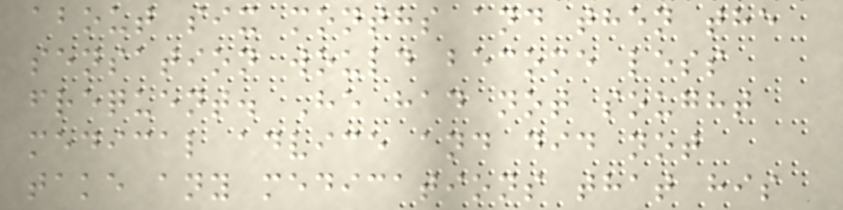about six months and then the
sensation would become less
frequent. He had not sought
medical advice and did not
take any medications that his
